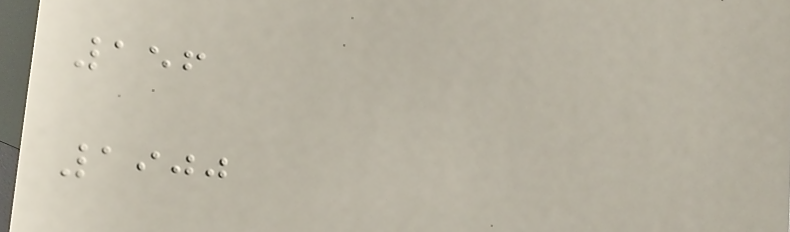156
1900
